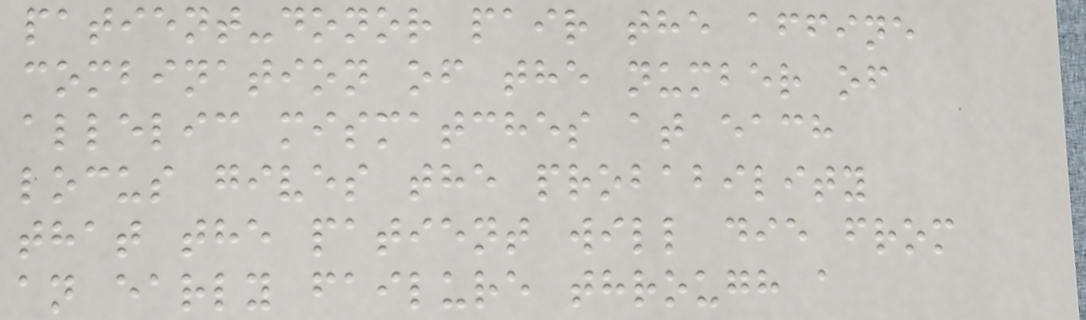patient-donor pair the affine
combination of the number of
allelic mismatches at each
locus gives the probability
that the patient will die from
an early failure through a
